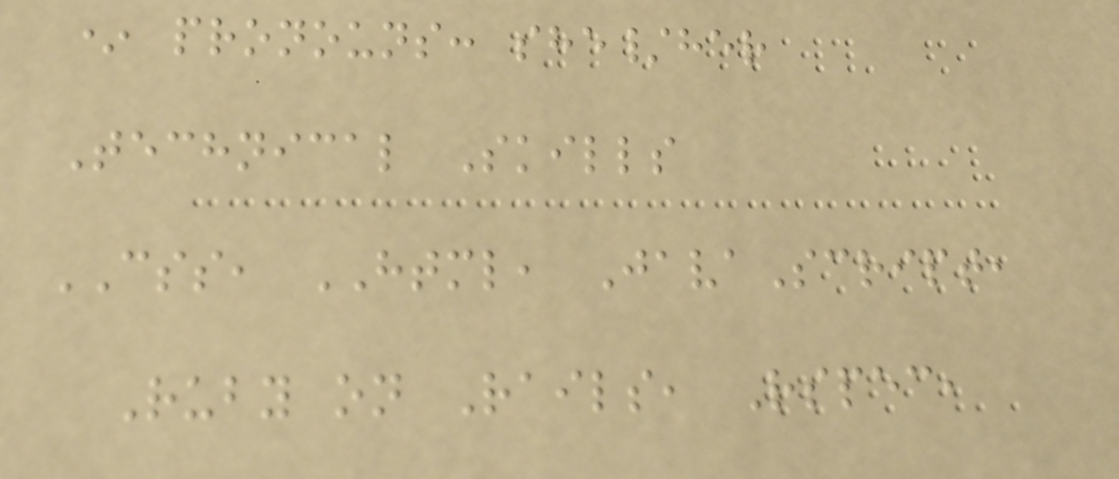* pronouns: she/her
Technical Skills
CSS, HTML, JavaScript,
Ruby on Rails, Rspec,
